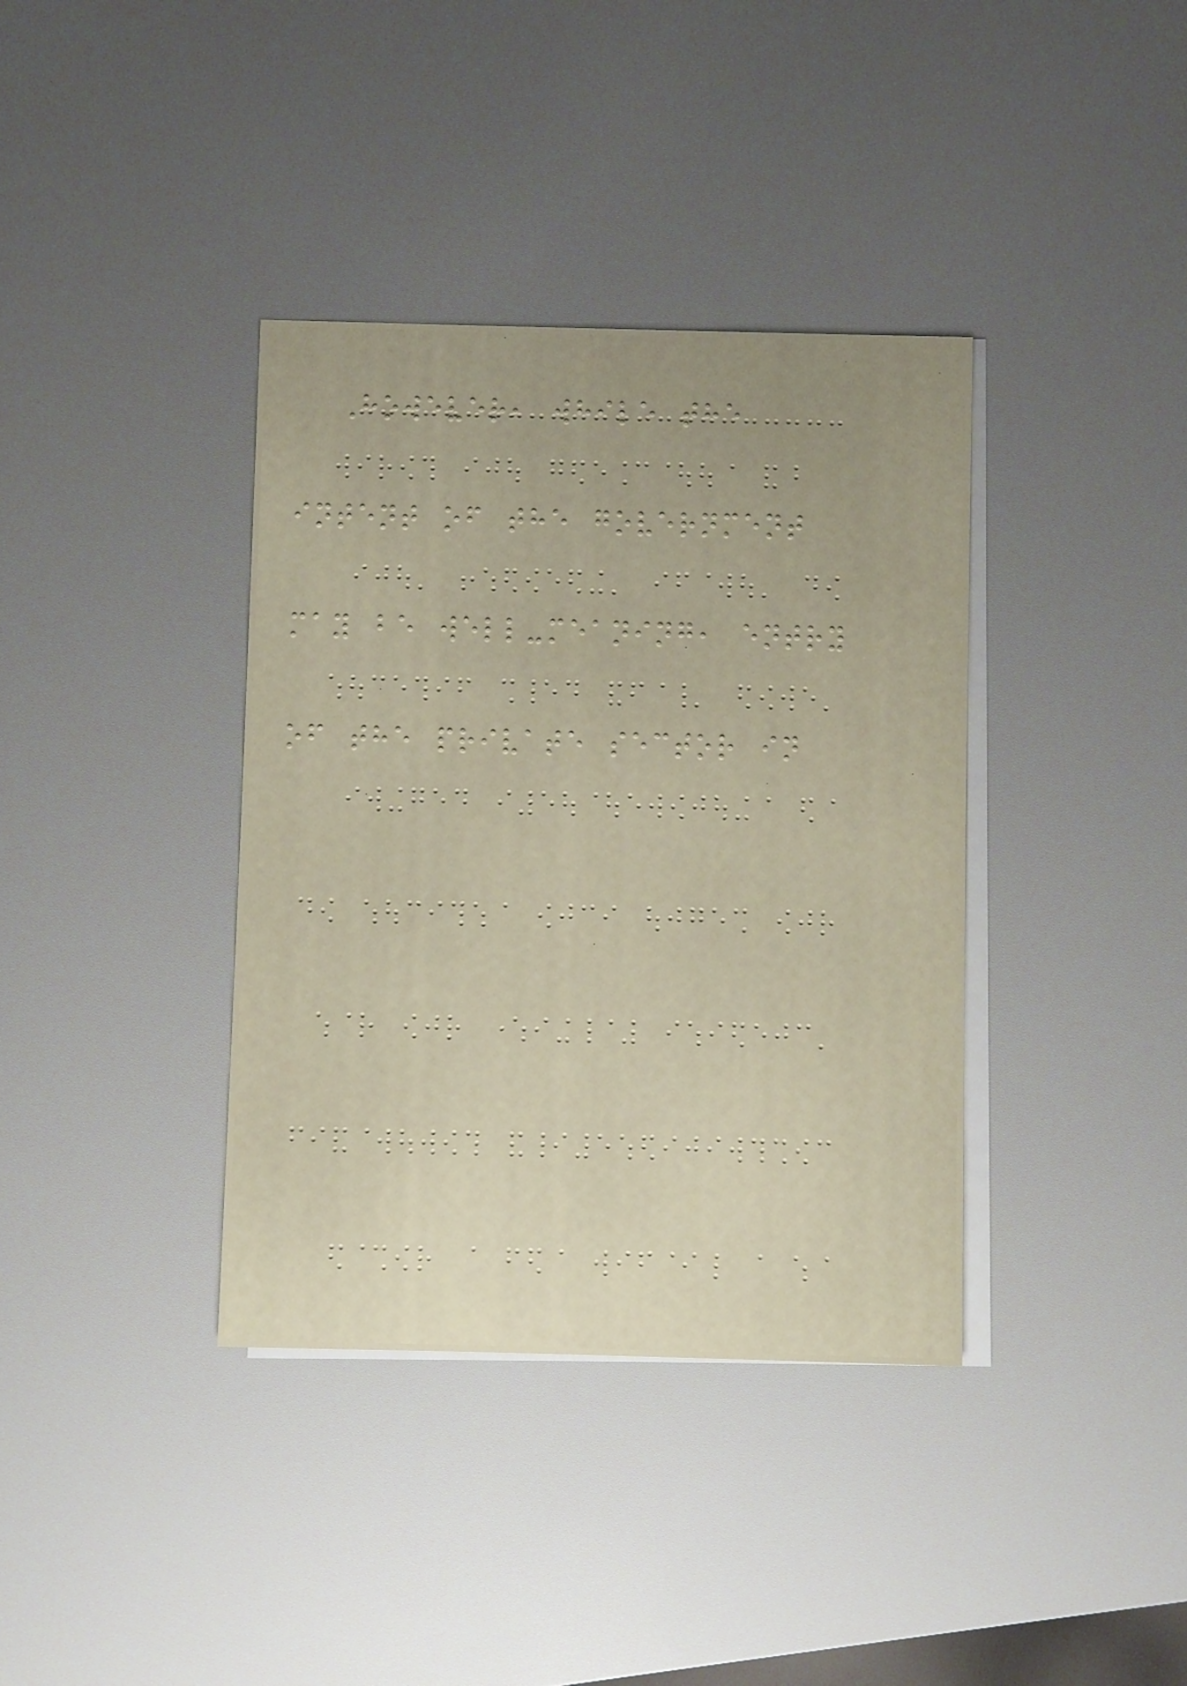However, while the
intent of the government
may be well-meaning, entry
of the private sector in
